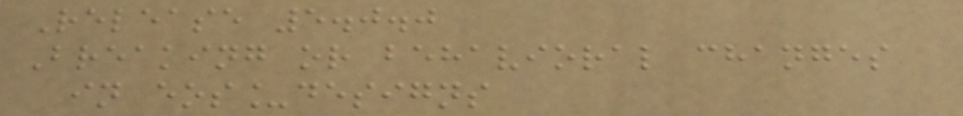Release 5.0.0
Breaking or behavioral changes
in eos_designs
